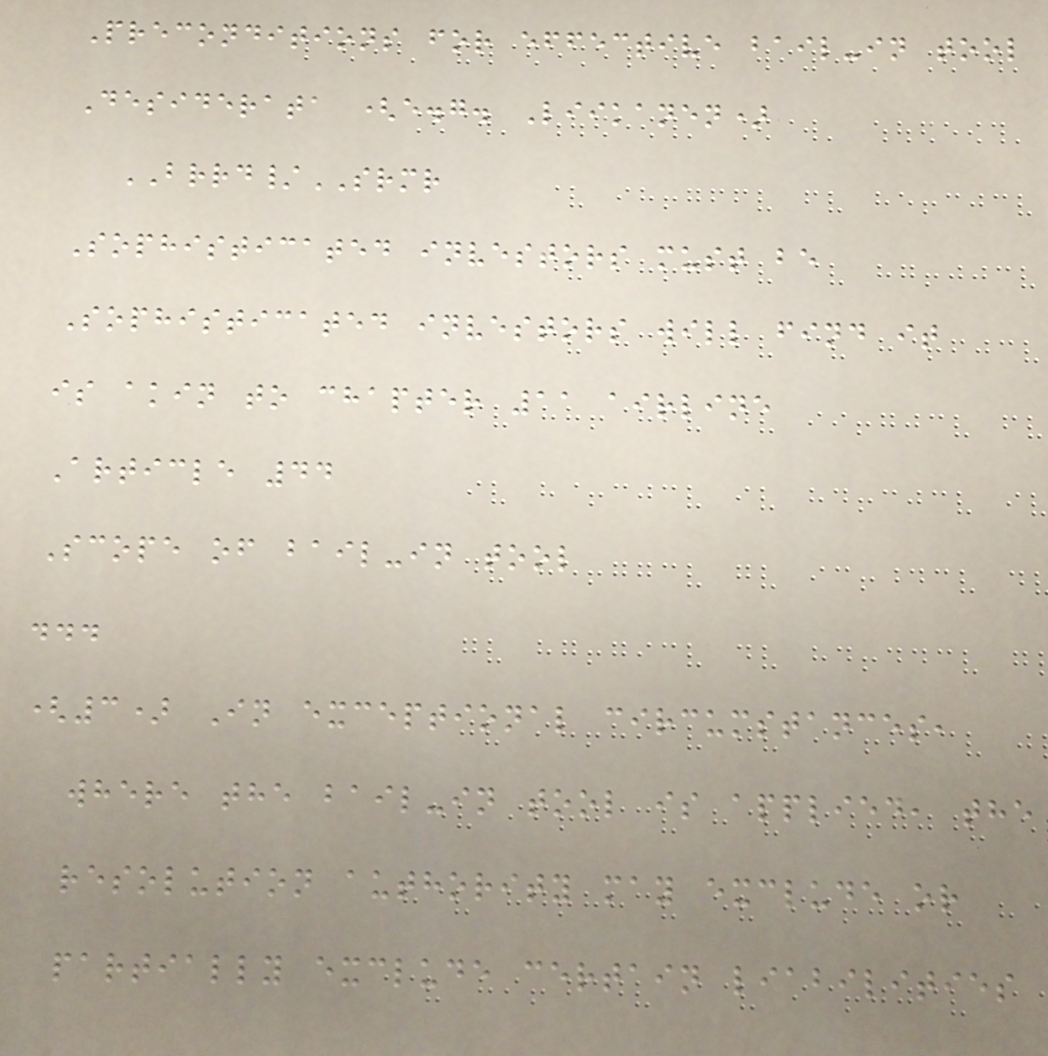Preconditions for effective bail-in tool
Desiderata (e.g. Liikanen)
BRRD/SRMR
Sophisticated investors must be
Sophisticated investors will find it
is akin to chapter 11 airline
Article 44
Scope of bail-in tool
...
(3) In exceptional circumstances,
where the bail-in tool is applied, the
resolution authority may exclude or
partially exclude certain liabilities
